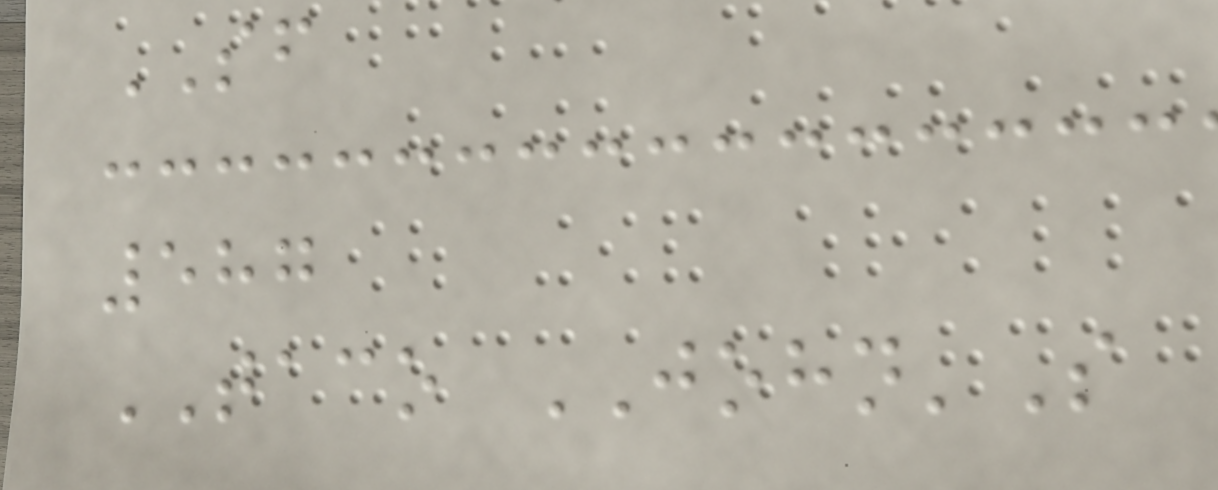SF
587
TACO JOHN'S
